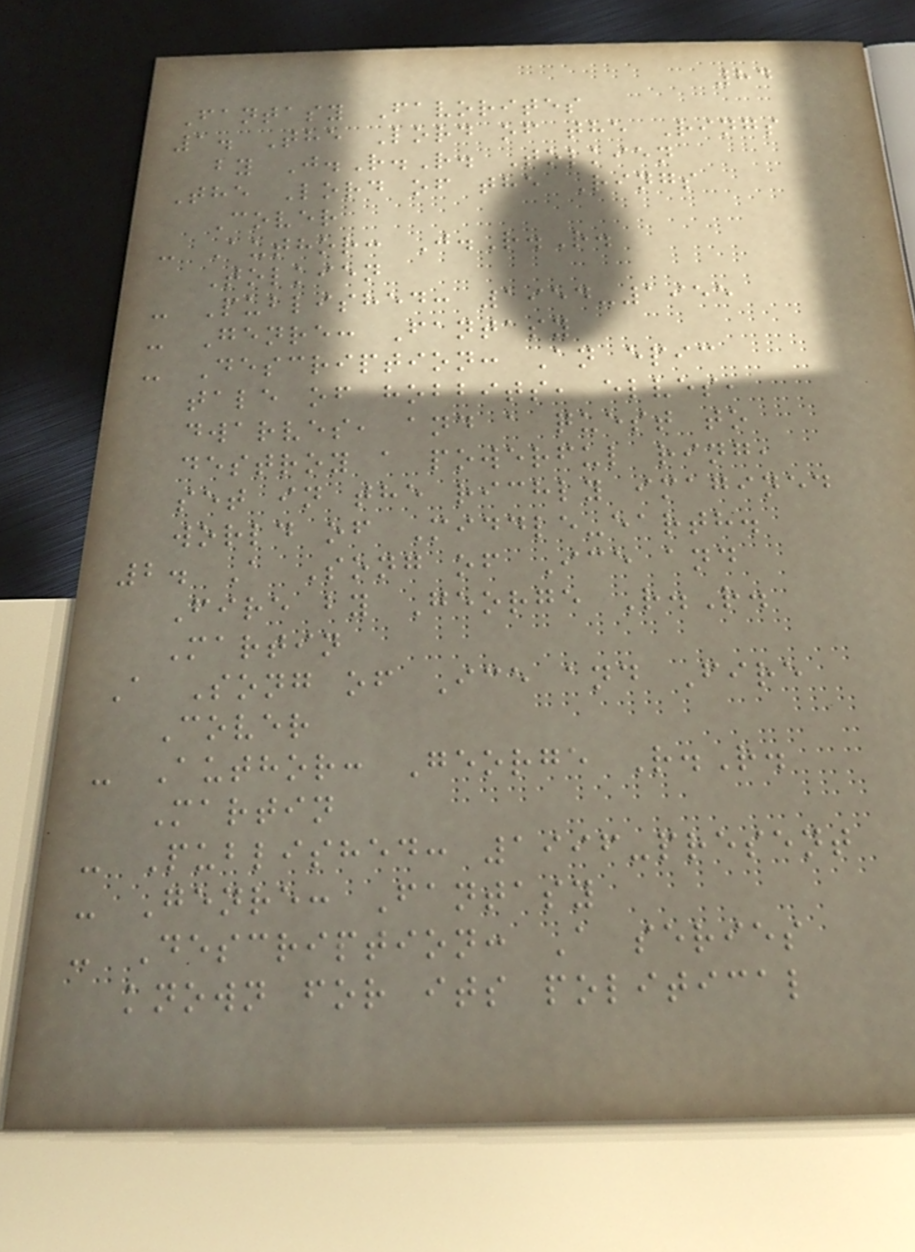84
Fantasy Favorites
1. The Lord of the Rings
by J.R.R. Tolkien
The Lord of the Rings
Cover
- Author: J.R.R.
Tolkien
- Published: 1954-1955
- Genre: Fantasy
- Description: An epic
tale of hobbits, elves,
dwarves, and a quest to
destroy a powerful ring,
set in the richly imagined
world of Middle-earth.
2. A Song of Ice and
Fire by George R.R.
Martin
A Song of Ice and Fire
Cover
- Author: George R.R.
Martin
- Published: 1996-present
- Genre: Fantasy
- Description: A series
known for its political
